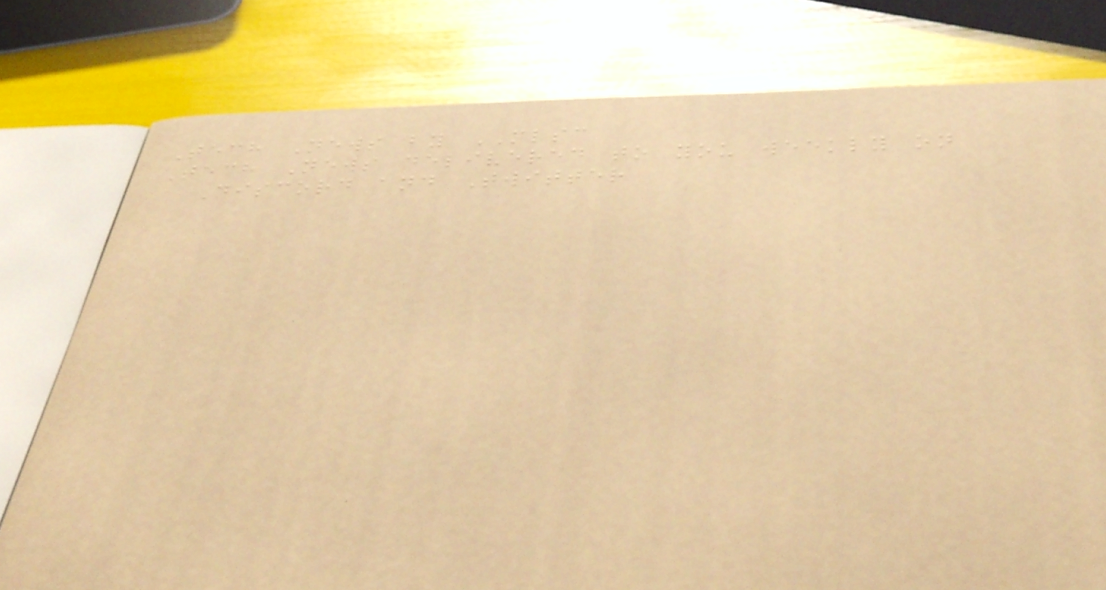Tech News by MLSC
Tech News delivered to you weekly on
Discord and Twitter
